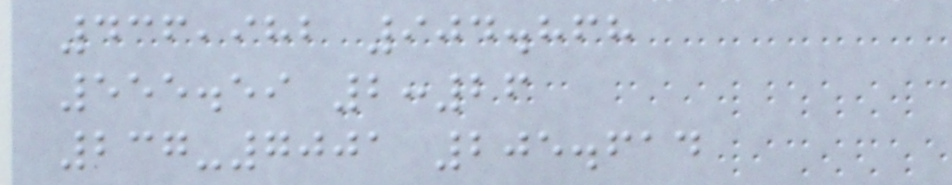436,982 904.868
555.59 2:26
237-7001 205.614
